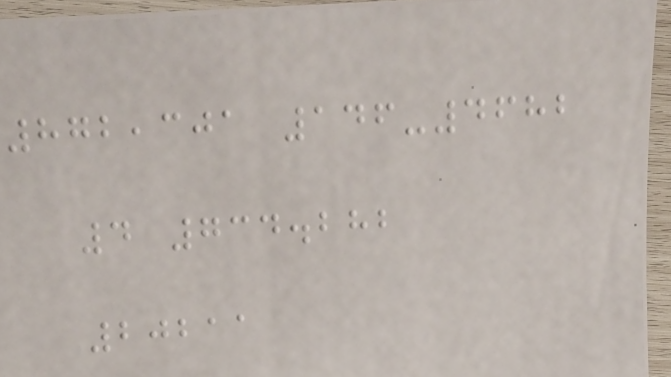872,301 146-4682
4 734.282
20211
